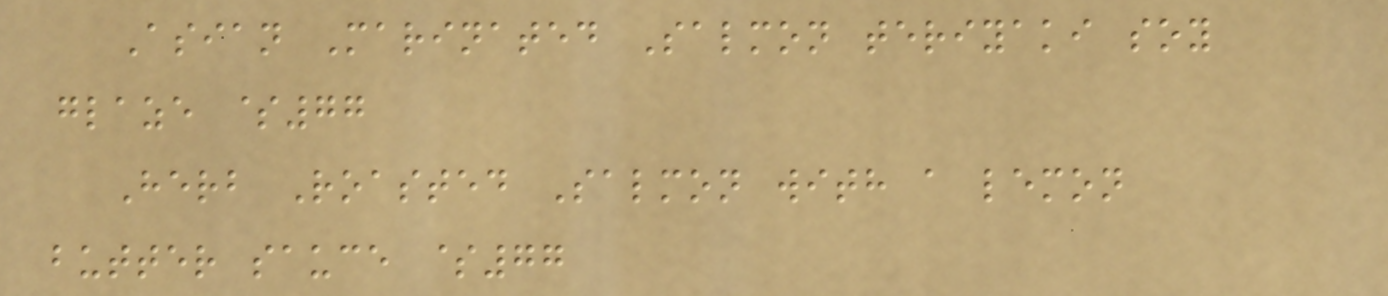Asian Marinated Salmon teriyaki soy
glaze $77
Herb Roasted Salmon with a lemon
butter sauce $77
